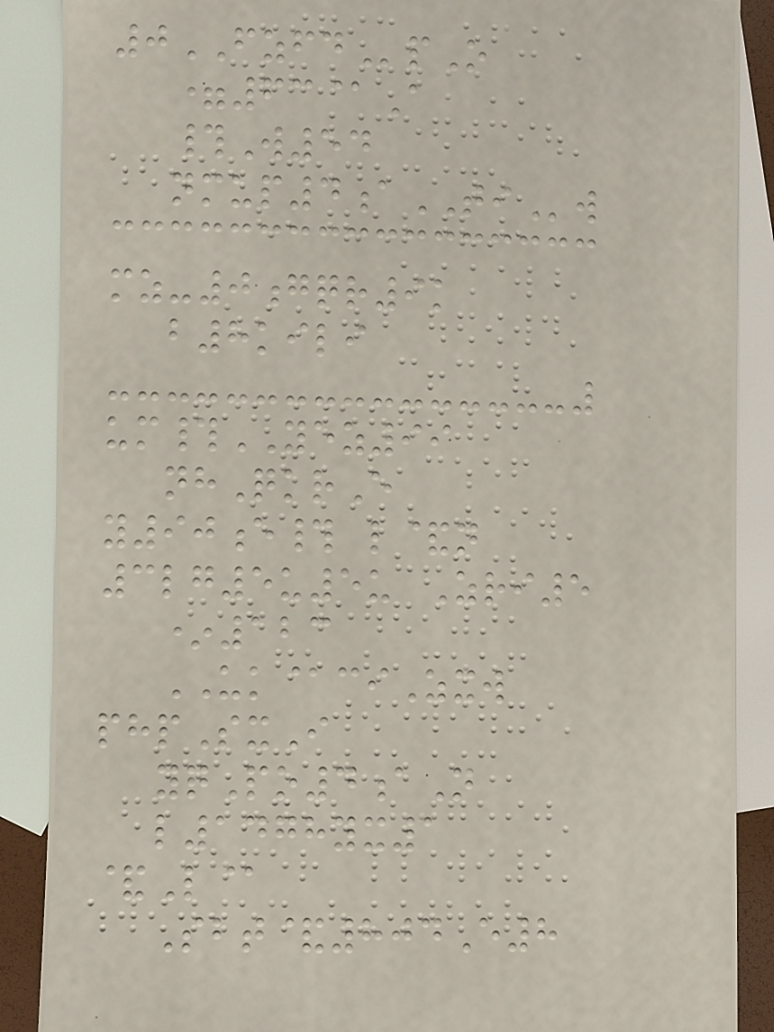0FZFDpO
=63@A
#W54
nmup4aTIw
mz-0gqr9k
b8kili
um#YEZ99
nhQkrE
y90e# l&n
3lg5u5u Zri5
*123
UK@ciZxw
phpSxI
yqPo4aN
l1478yx1
&L@
Sbt&804E8
